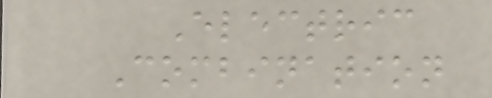Electric
Combination
